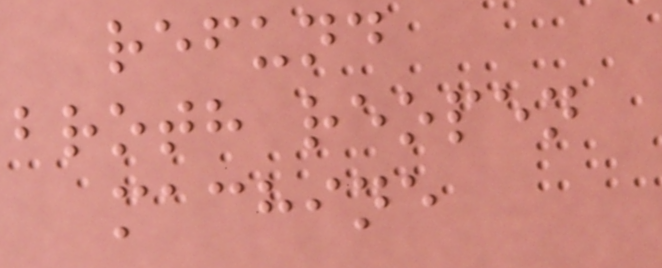refund
broth reopen
machine
